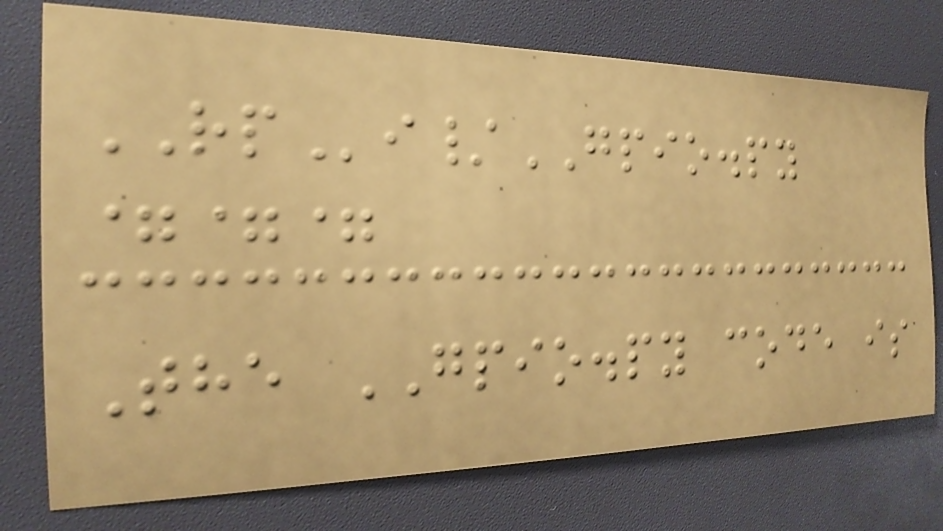RPi/GPIO.py
===
The GPIO.py code is
